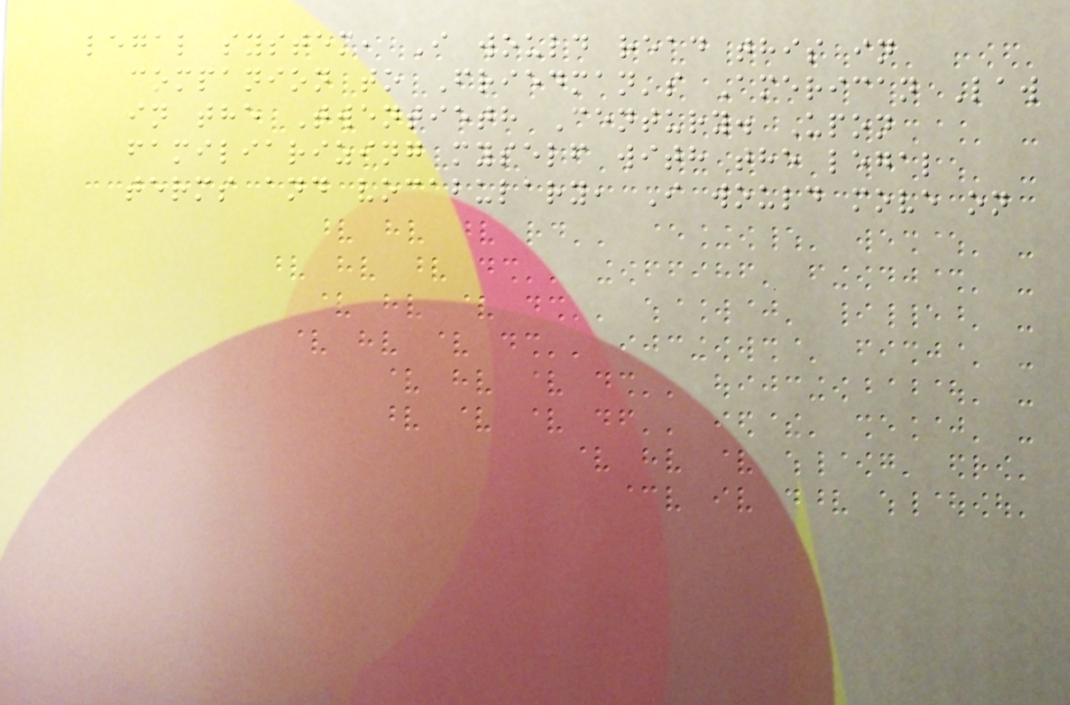legal system, I would read this in
companion to Friedman's American Law
in the Twentieth Century. Upon
familiarizing myself with the legal
terms and vocabulary, I would move on
